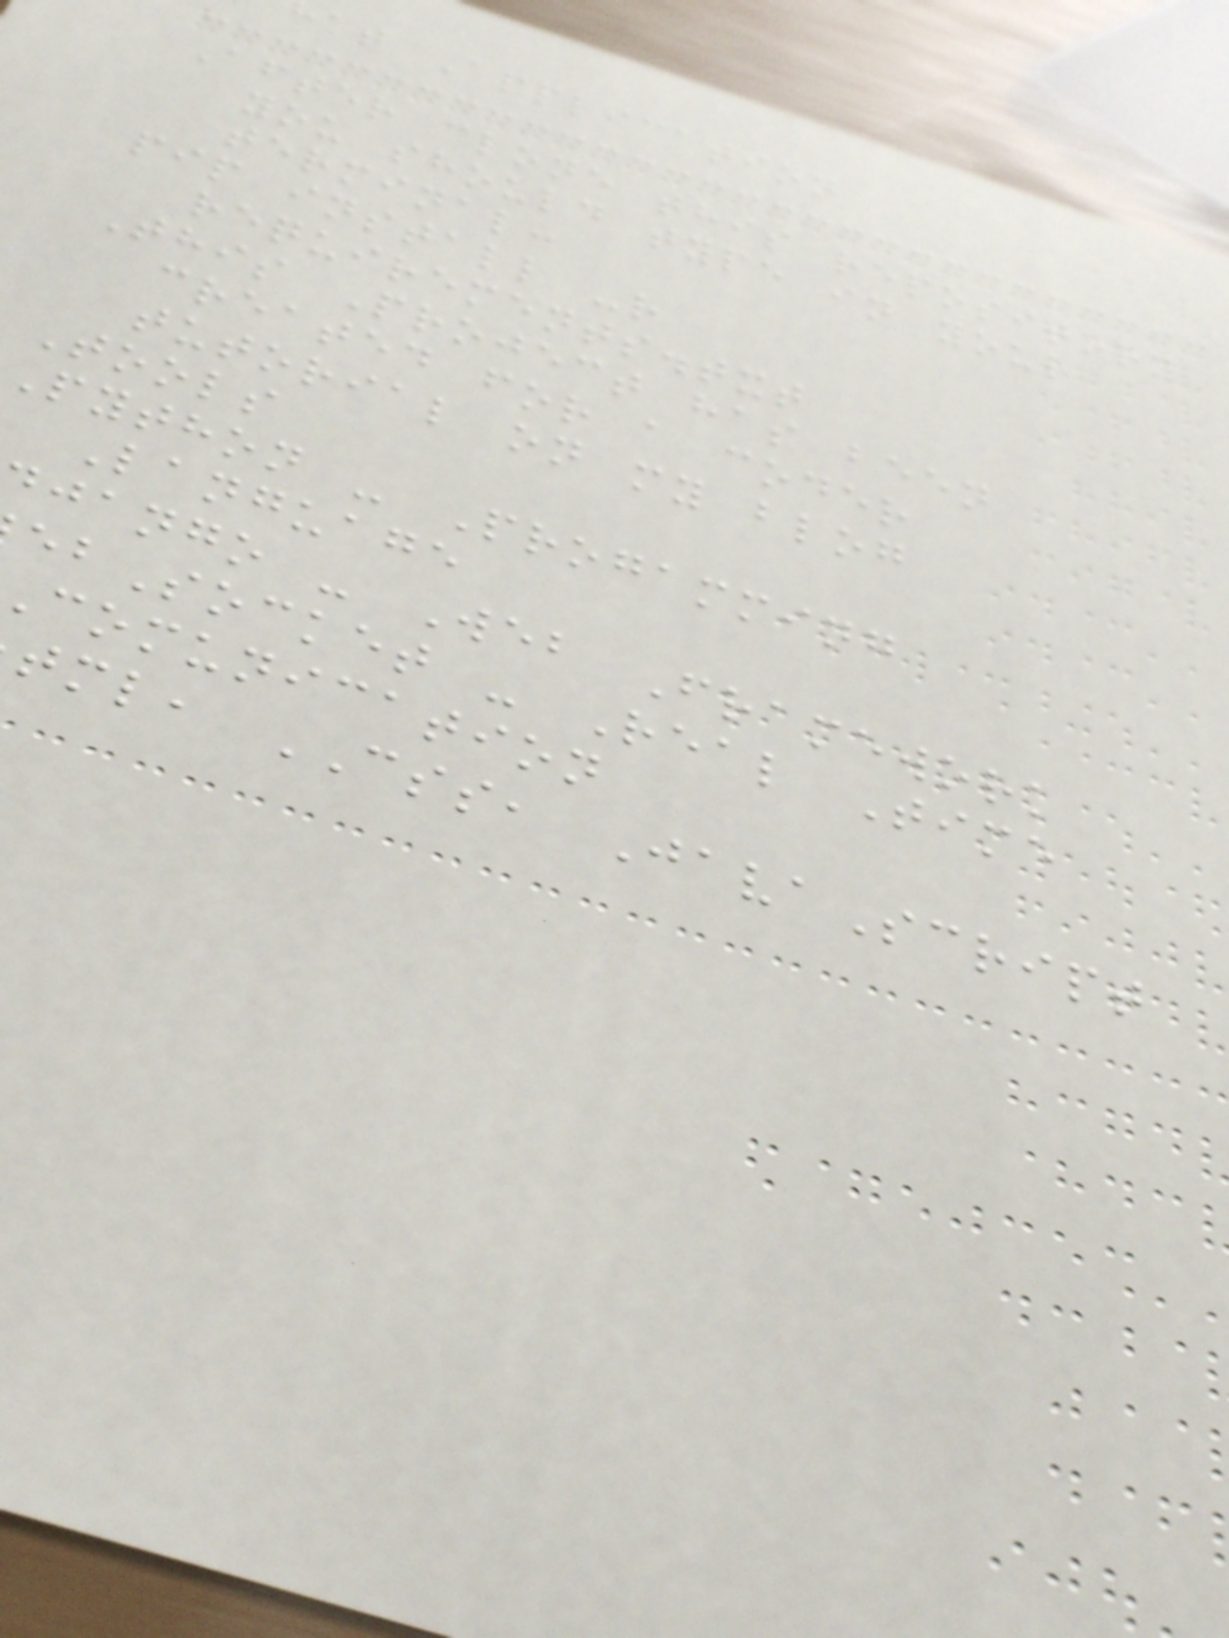at Application
After clone this repository
you should type in your
terminal:
pip install -r
requirements.txt
This Project has been
created for a coder
tutorial on my blog
Tools
Python - Progamming
Language
jango - Web Framework
ebSocket - Real Time
comunication
tml, CSS, JavaScript
